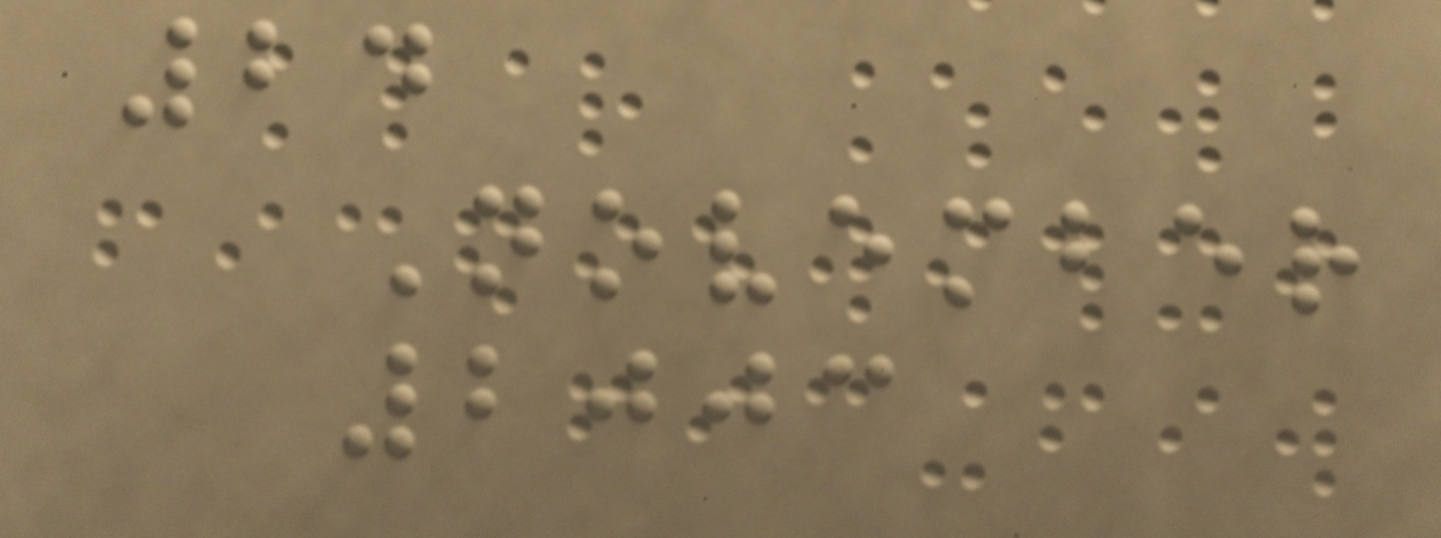24
November
2003
